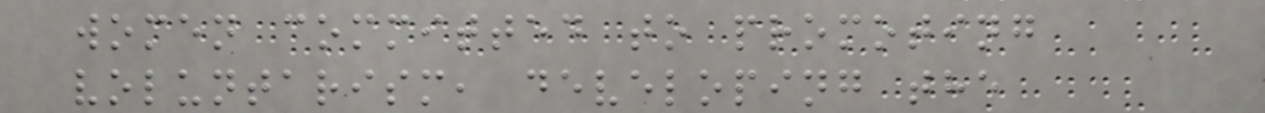women committed to promoting
voluntarism, developing the
